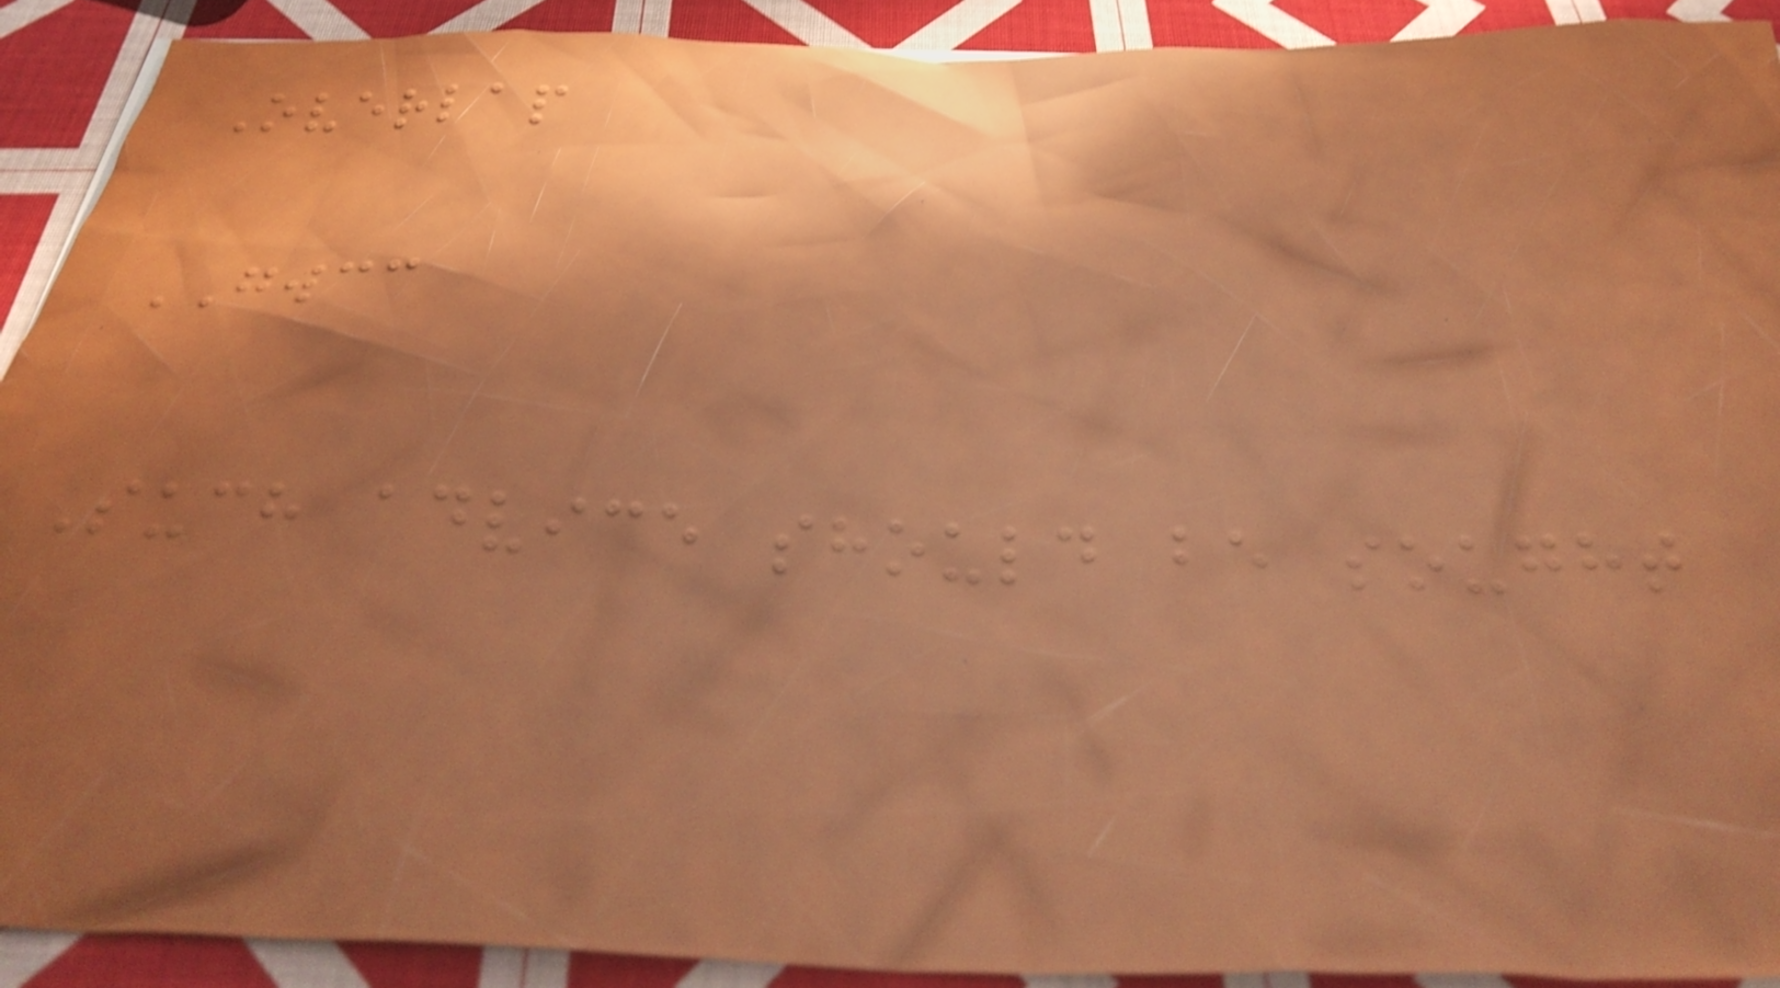Overlap
GWCC
Such advice should be sought
